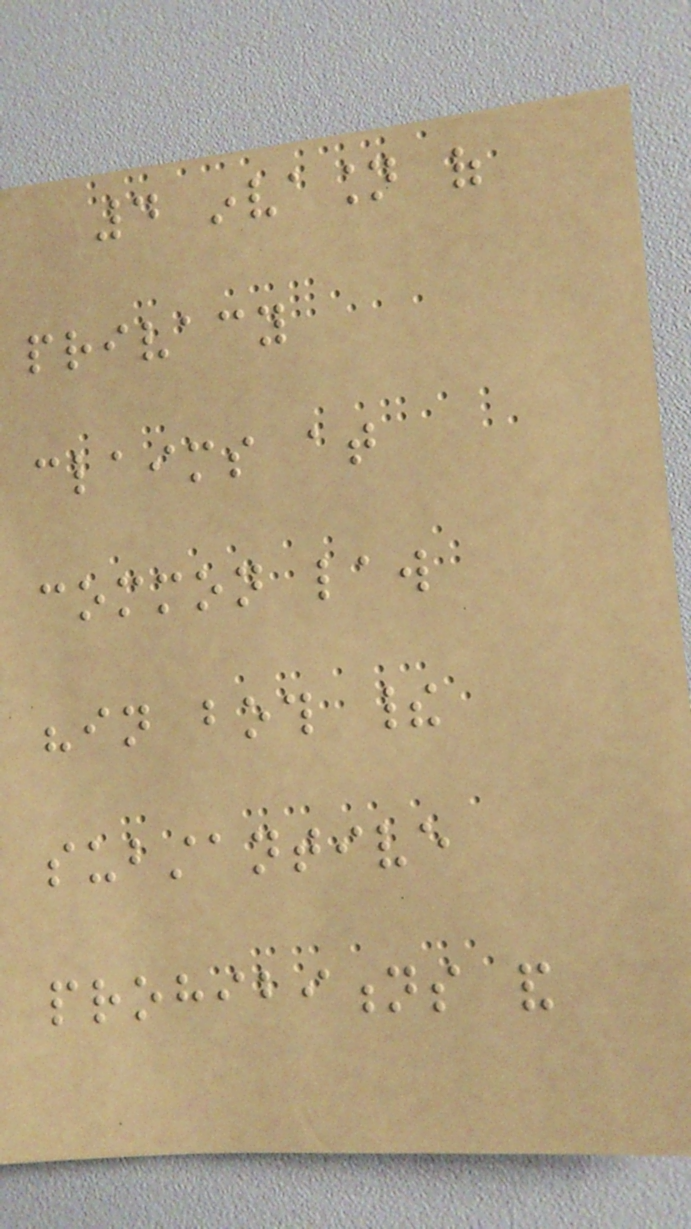4 invasion of
privacy
claims at
common law
"in both their
substantive
prohibitions and
